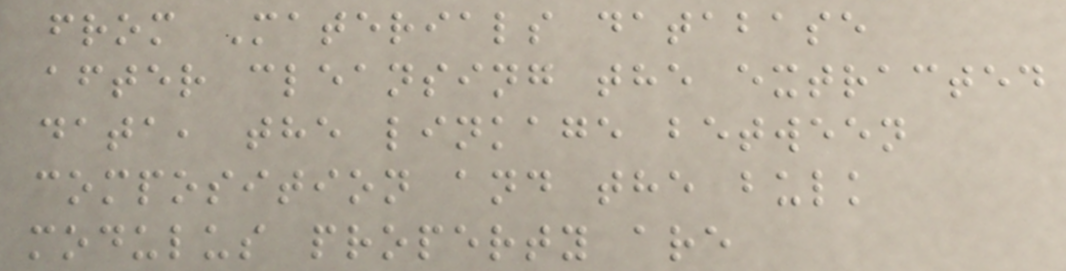from Materials database
after cleansing the extracted
data, the linkage between
composition and the bulk
modulus property are
